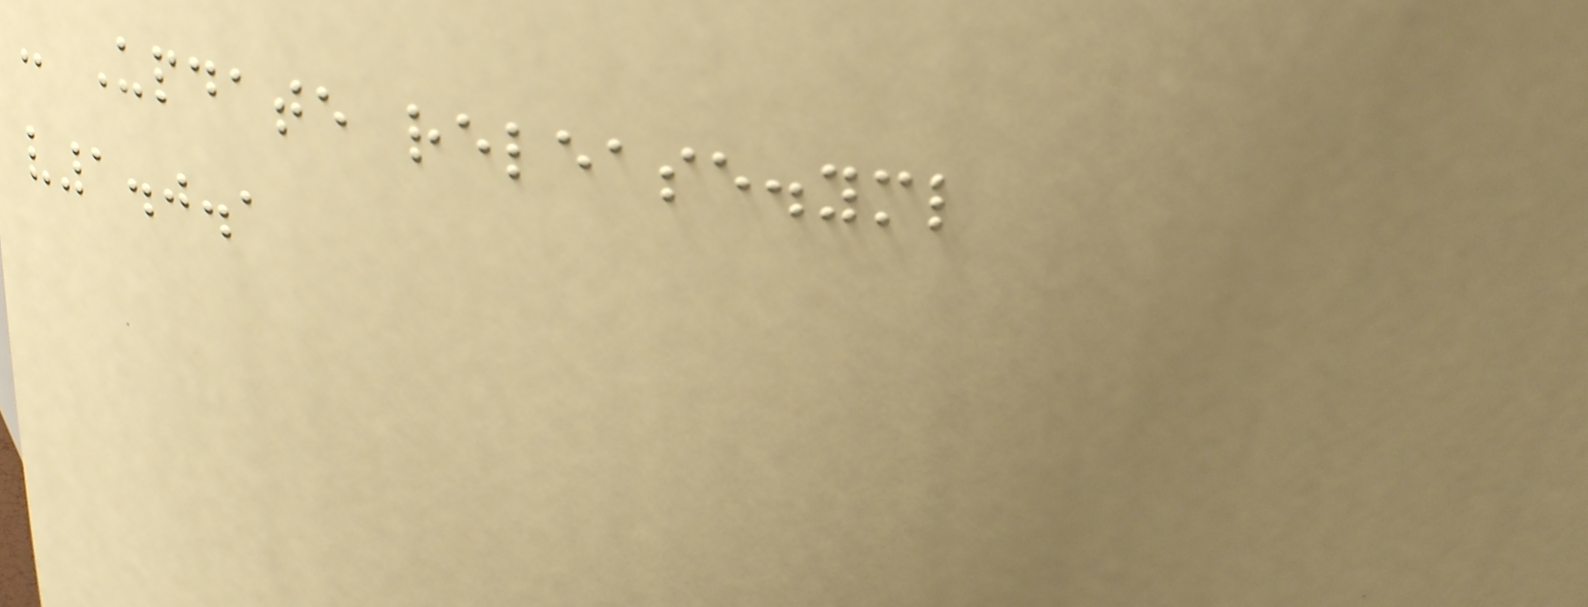- Update release.yml
v1.0.1
